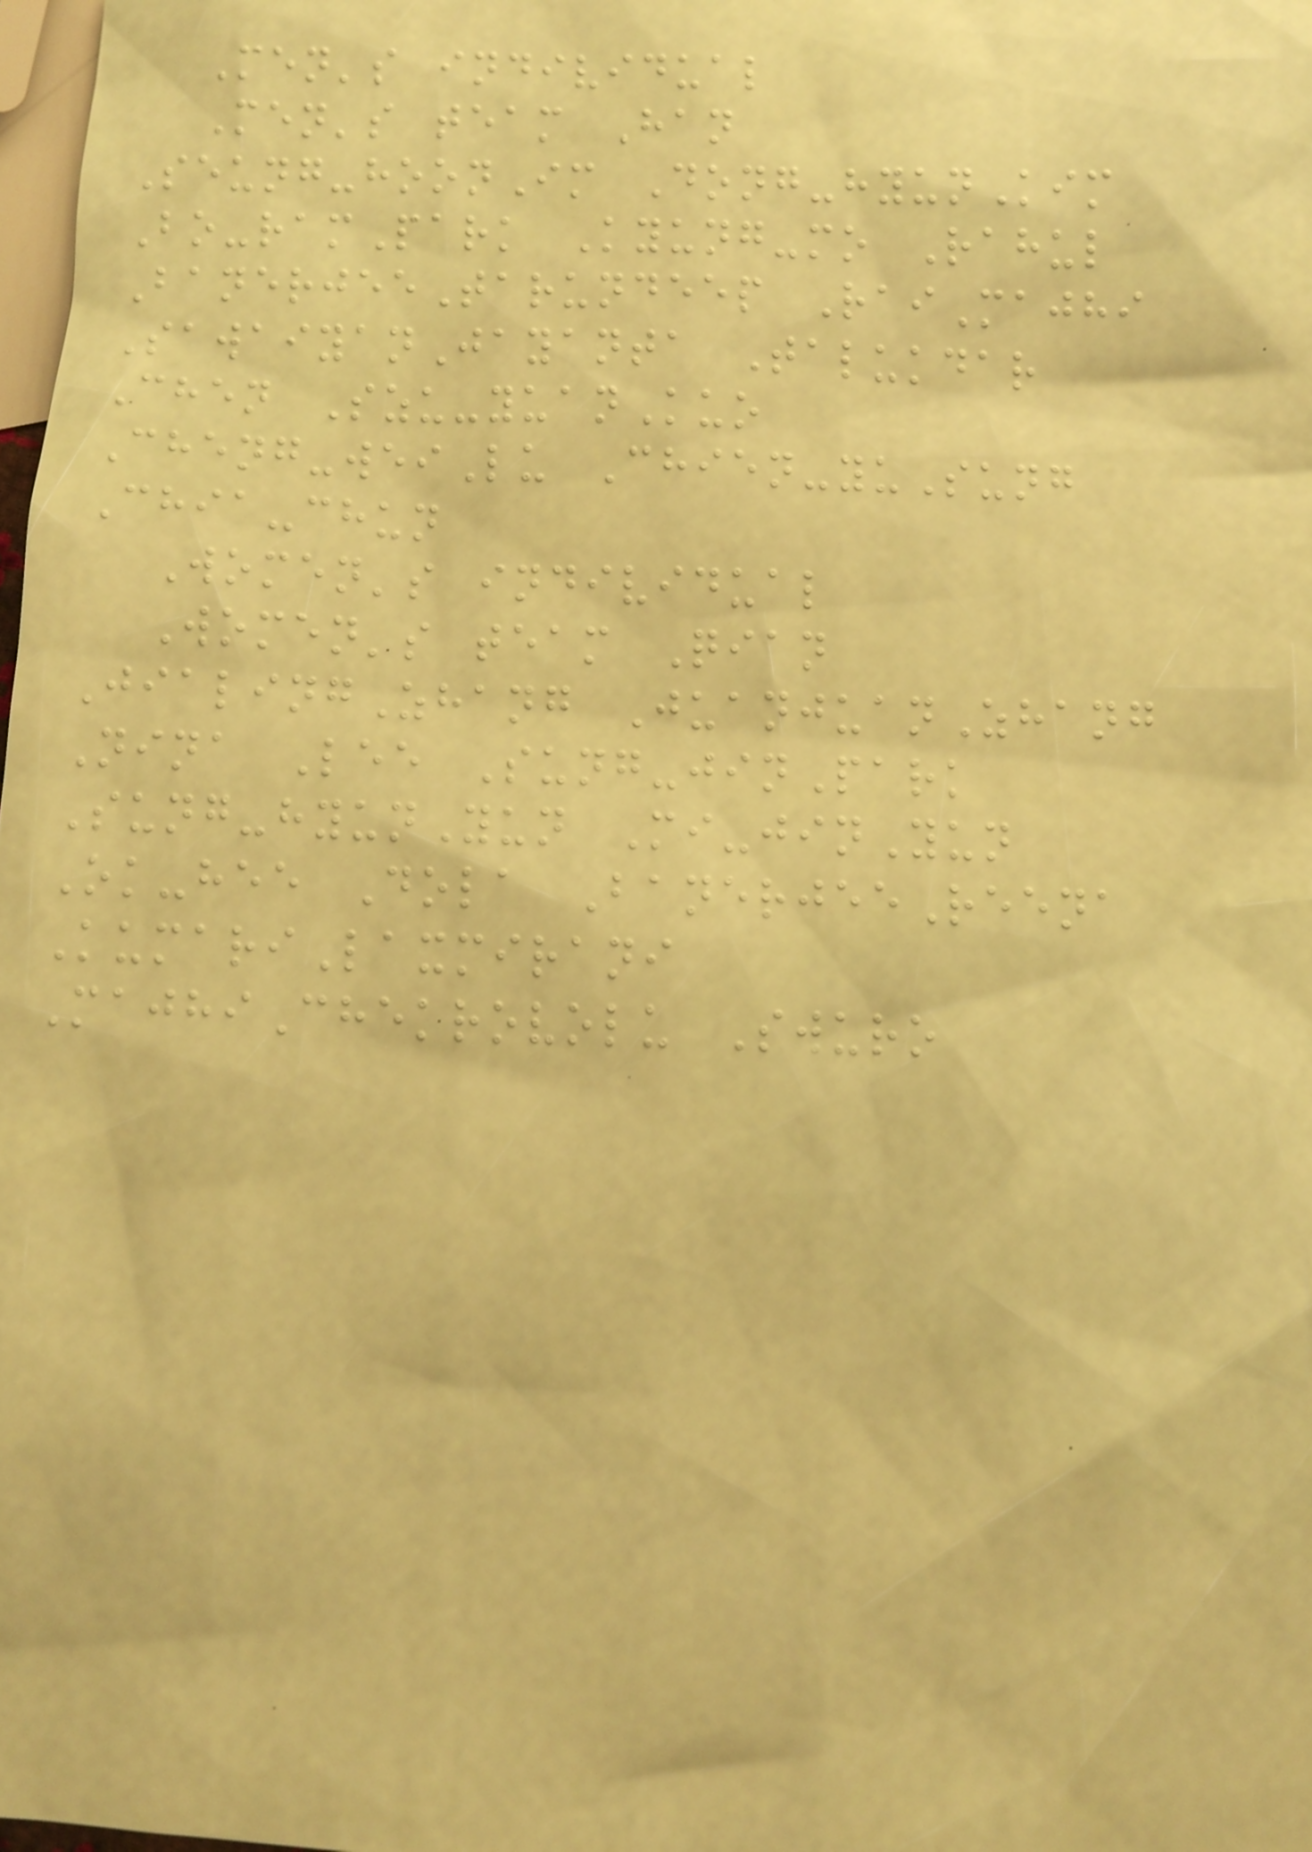Men's individual
Men's team Han
Seung-hoonIm Dong-hyunKim
Bo-ramPark Kyung-mo Rahul
BanerjeeTarundeep RaiMajhi
SawaiyanJayanta Talukdar
Chen Szu-yuanKuo
Cheng-weiLu Chien-yuSung
Chia-chun
Women's individual
Women's team Qian
JialingZhang JuanjuanZhang
Nina Lee Sung-jinPark
Sung-hyunYun Mi-jinYun
Ok-hee Dola BanerjeeReena
KumariLaxmirani
MajhiChekrovolu Swuro
